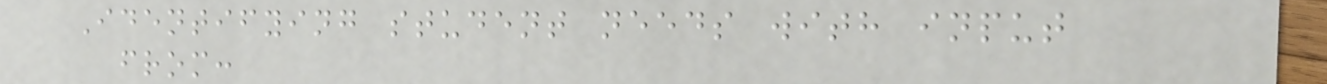Identifying student needs with input
from:
